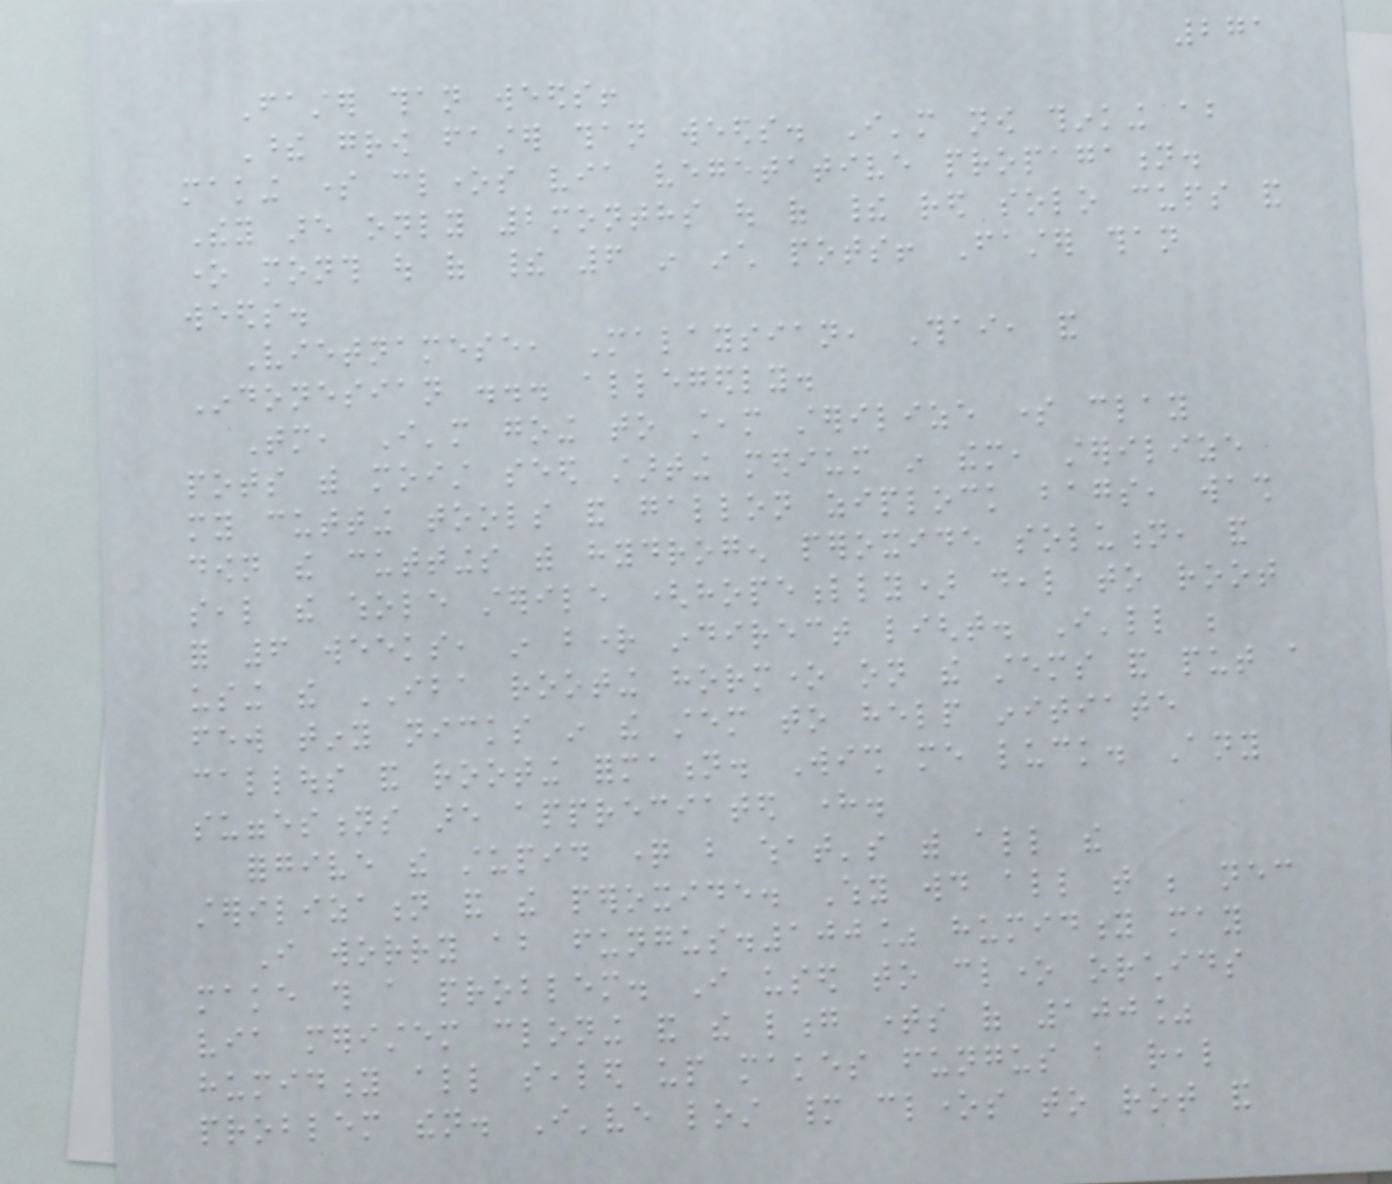271
Faster than weeds!
These grow faster than weeds. I'm now thinking about
making some clones via vegetative propagation.
They are only 2months out of their red solo cups and
one month out of their 6 in inch pots! Faster than
weeds.
Vietnamese, Malaysian, Thai, and
Indonesian ... allegedly.
Tomorrow, I'm going to steam sterilize some clay
pots with moist seed starting medium in them, sterilize
my cutting tools and gallon ziplock bags, wash
down the cuttings with hydrogen peroxide solution, and
seal the whole sterile (hopefully) deal to root
for 6 weeks, in bright indirect light. I'll be
using the IBA rooting hormone on the stems and put a
few tiny nicks in the stem to help initiate
callous and rooting formation. Wish me luck. Any
suggestions are appreciated here.
forgive the stupid question but what's with all the
sterilization and the peroxide. Why would all that be necessary
I worry about fungus.100% humidity may
make this a problem. I used to clone orchids
via meristem cloning and the long times of 100%
humidity all sealed up makes fungus a real
problem then. I've lost many clones to rot and
